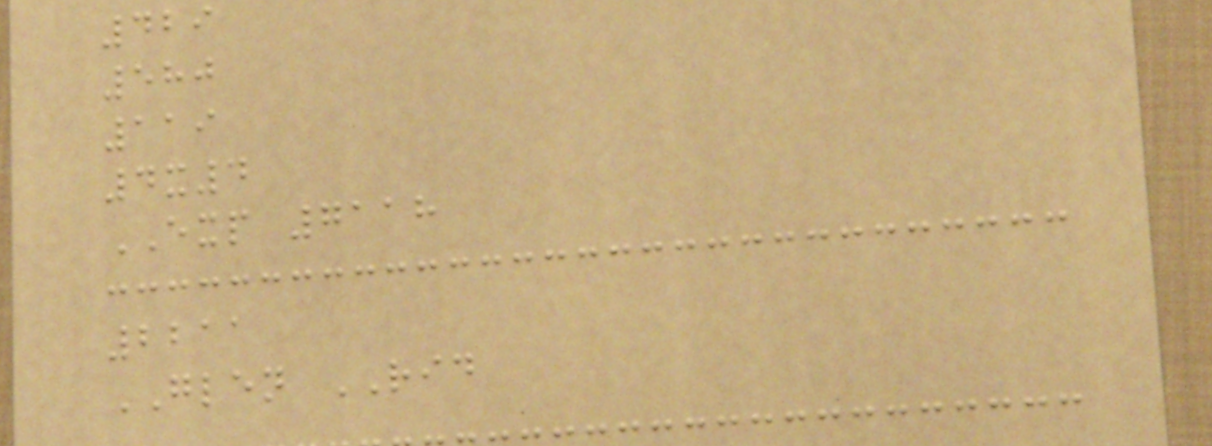429
580
119
4x4
EXP 7118
2211
GLEN RID
